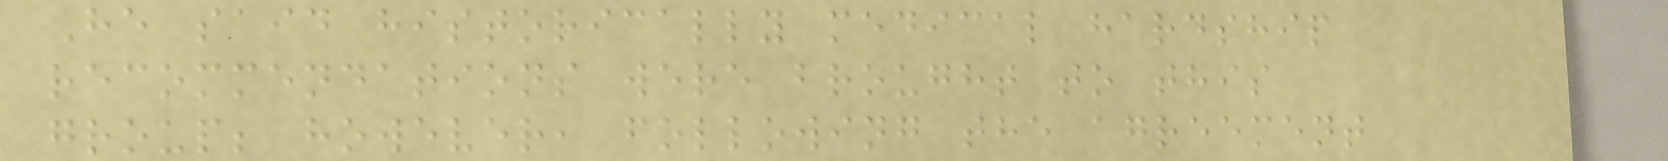He said historically medical hardship
recommendations were brought to this
group; however, following the agreement
